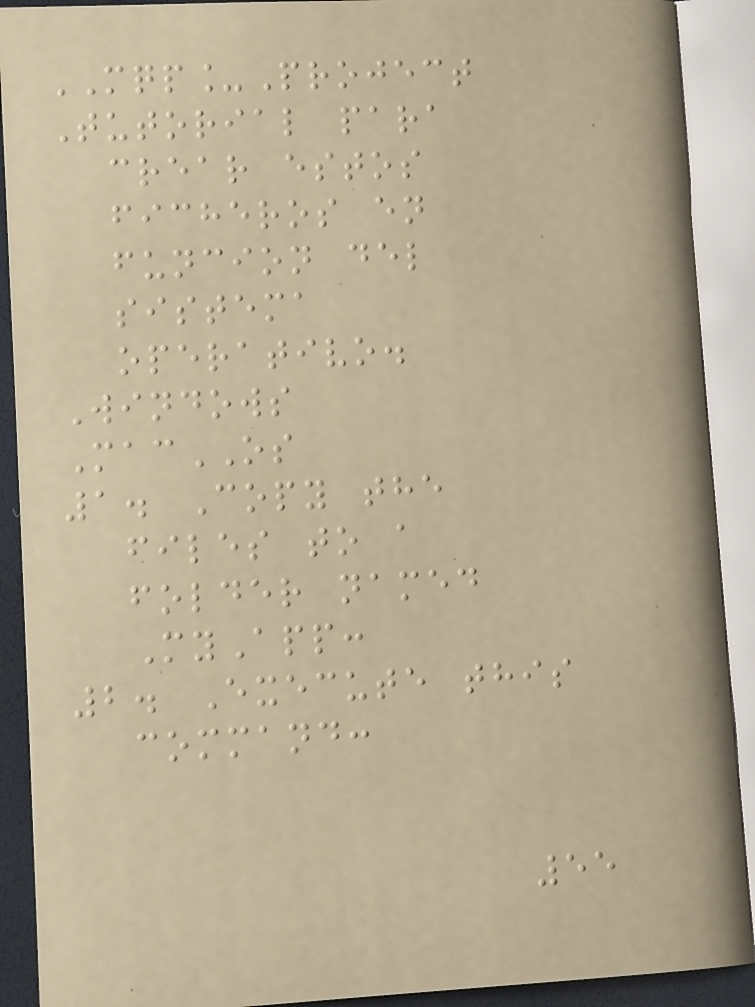MQP_Project
Tutorial para
crear estos
ficheros en
funcion del
sistema
operativo.
Windows
MacOS
1. Copy the
files to a
folder named
MyApp:
2. Execute this
command:
55
